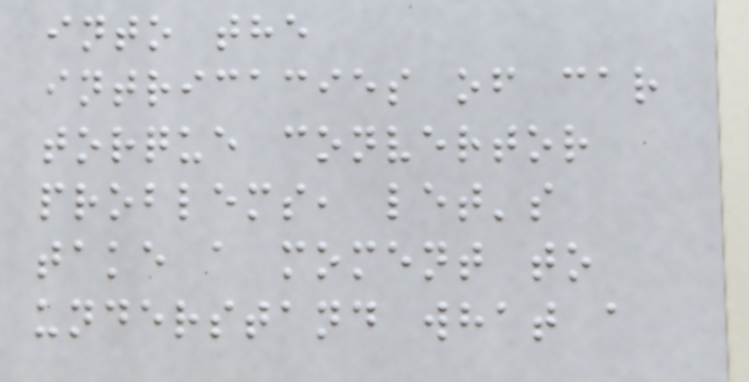into the
intricacies of car
torque convertor
problems, let's
take a moment to
understand what a
